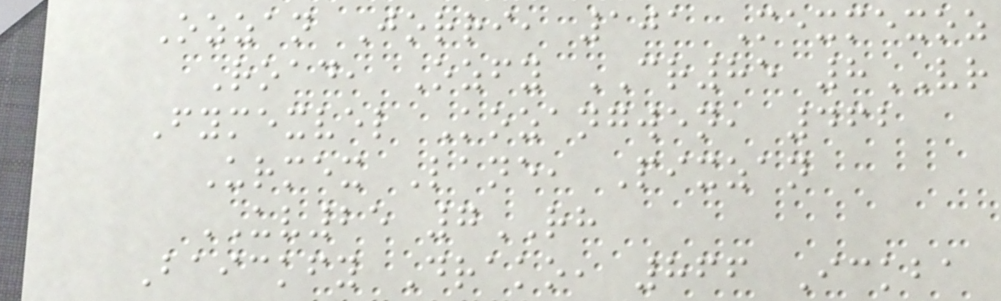Ozzan Jorri, 101 Mexmexoz
Road, Ozfy CR85 8VR
Fymexvel Kozangwen, 462
Urmex Lane, Pixzan
UV25 7RH
Baickfy Drako, 866 Ickba
